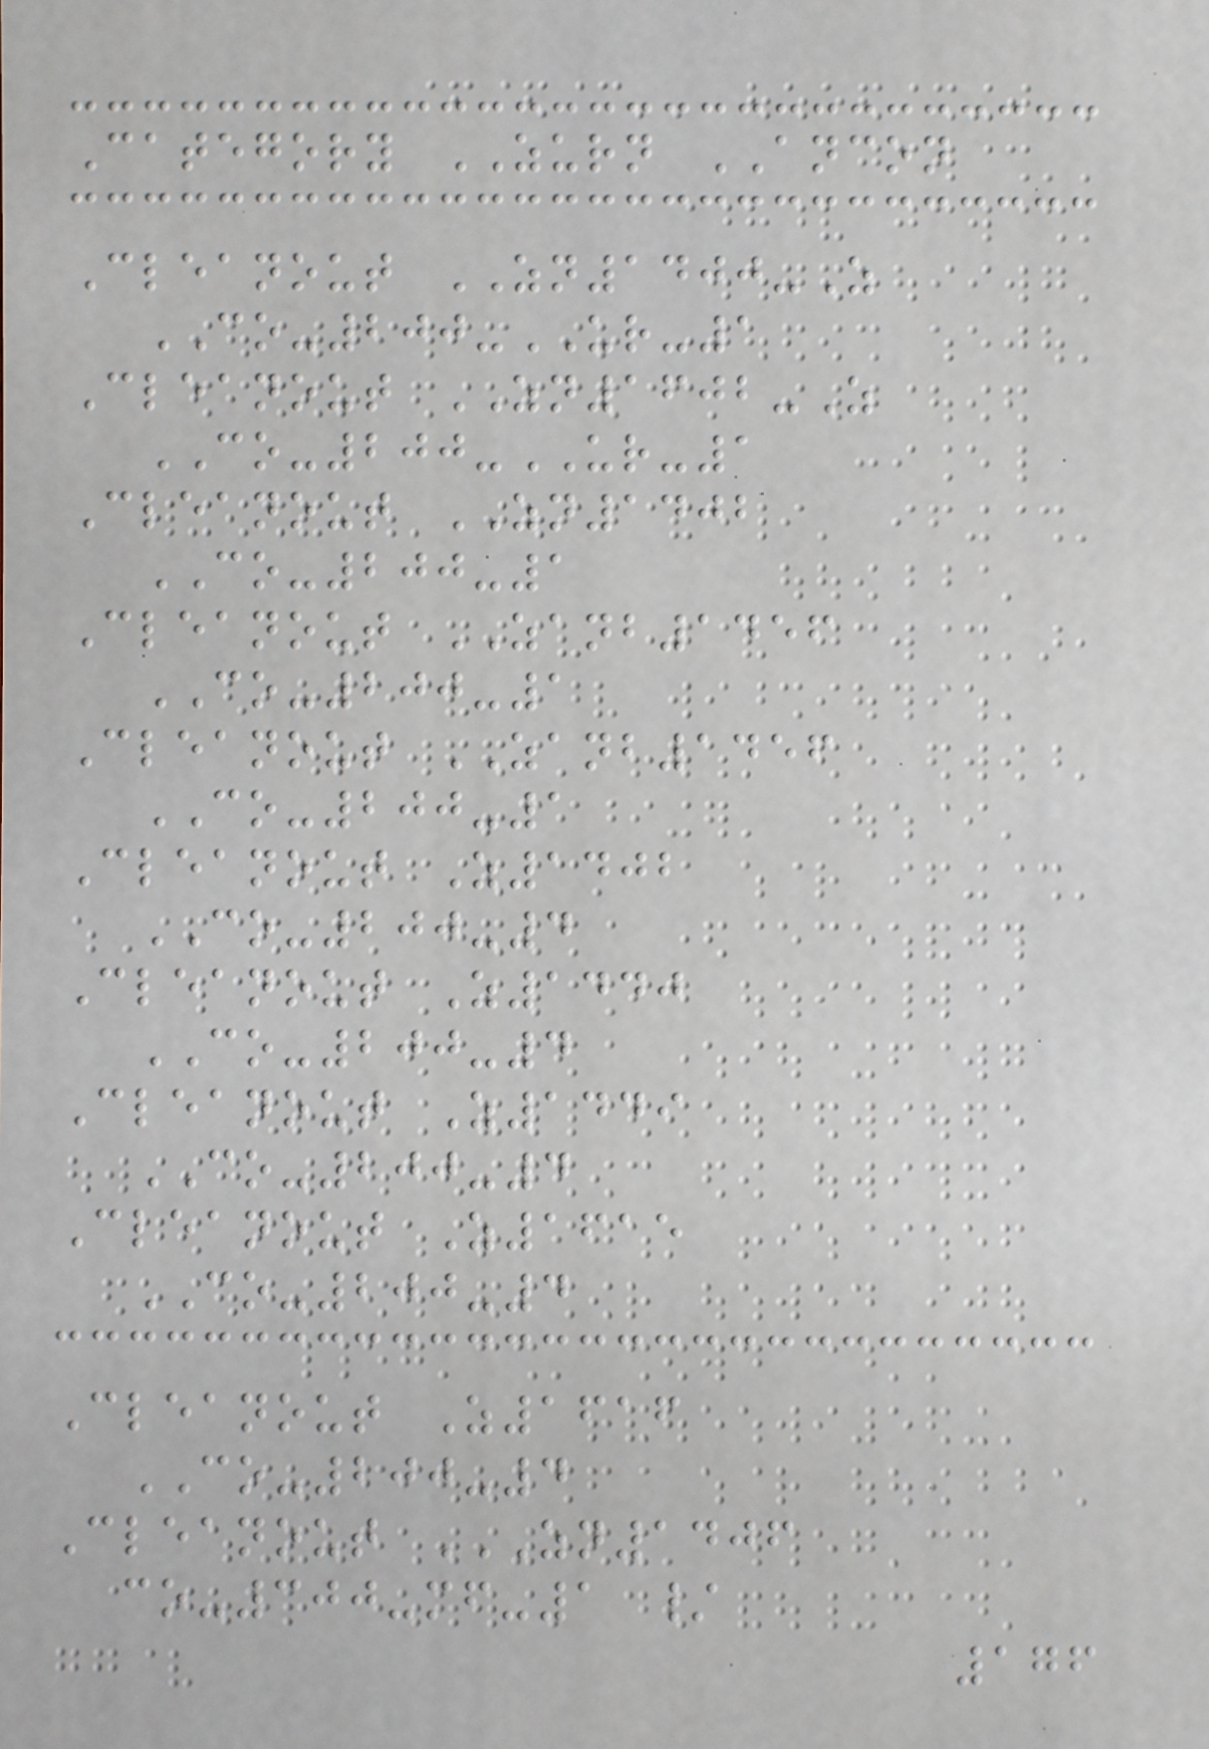Category ZURN ANCON
Cleanout ZN1400-Z
CO-200-UR-1
Cleanout ZN1602-Z
CO-200-UR-1
Cleanout ZN1402
CO-200-1
Cleanout ZANB1456
CO-200-1
Cleanout ZANB1456
CO-200-1
Cleanout Z1402
CO-200-4
Cleanout Z1440
CO-200-4
Cleanout Z1449
CO-200-4
Cleanout Z1615
CO-200-4
Cleanout Z1616
CO-200-4
Cleanout ZN1406
CO-300-MF-1 /
176
